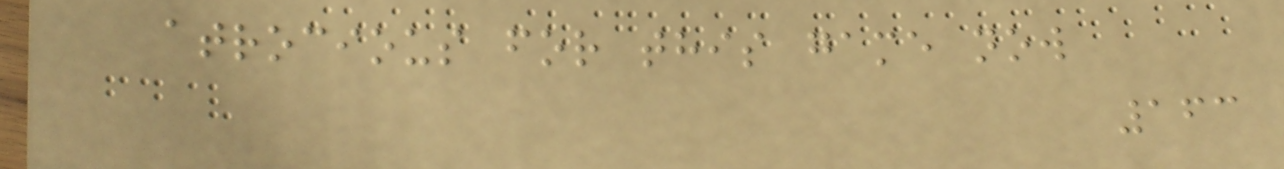atrocious for this game now
163
